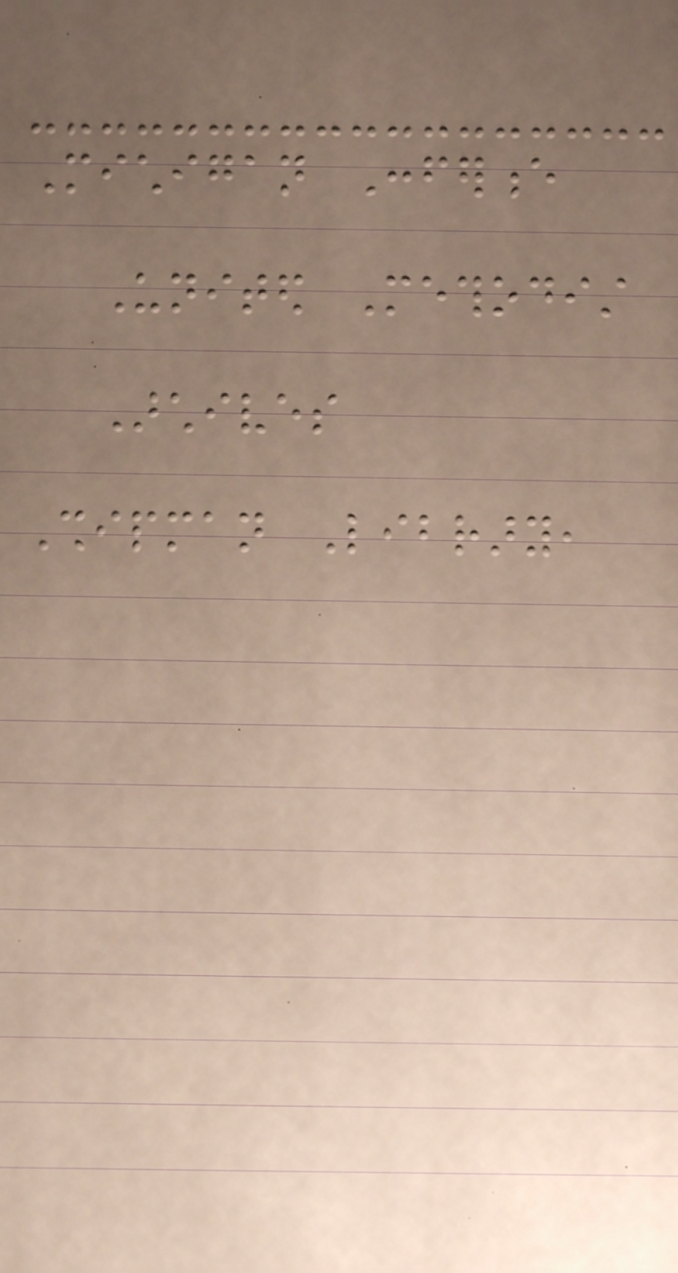Michigan Conference
United Methodist
Archives
Shipman Library,
